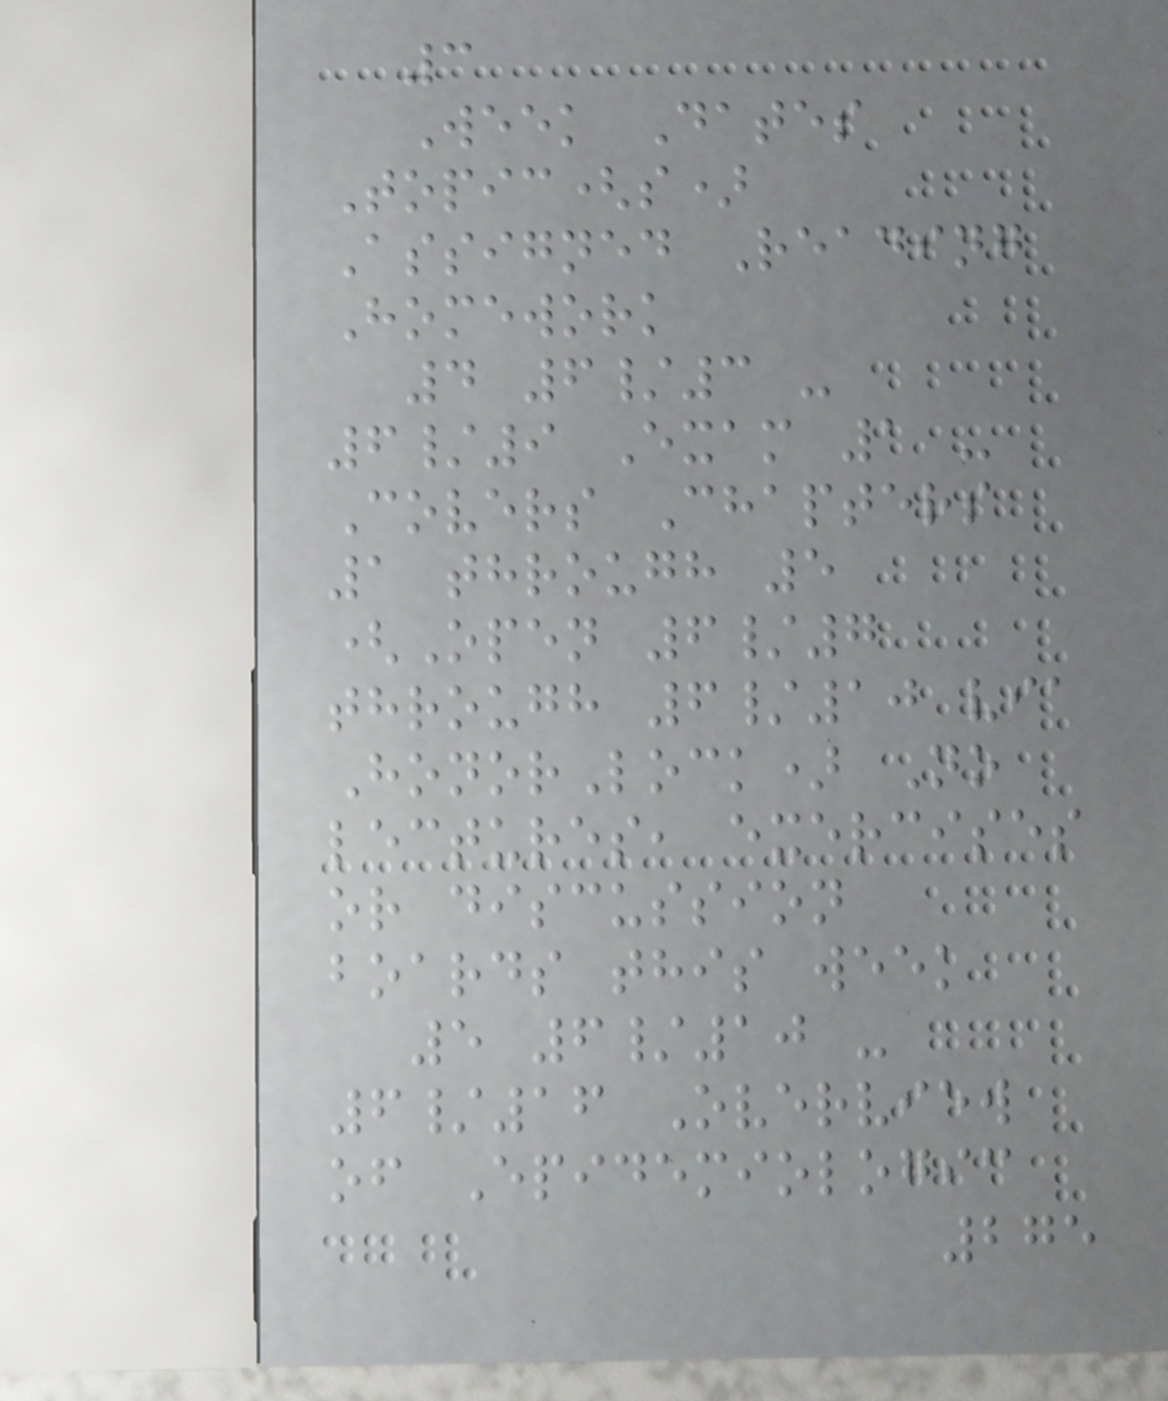3
Week Dates
Topic(s)
Assigned Reading
Homework
4 6/3 -
6/9 Exam 1 -
Covers Chapters
1 through 5
(Open 6/7
through 6/10 via
HonorLock) No
lectures, exercises
or discussion
boards this week
5 6/10 -
6/16 Overview
of Epidemiologic
275
